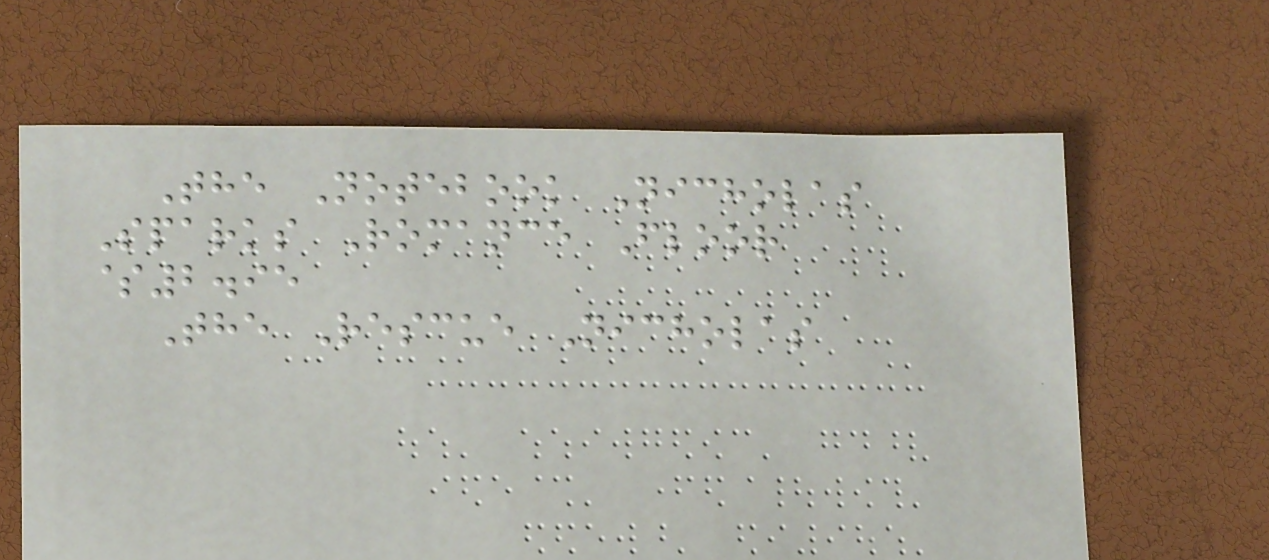The Notebook Nicholas
Sparks Romance Floor
$2.95
The Rescue Nicholas
